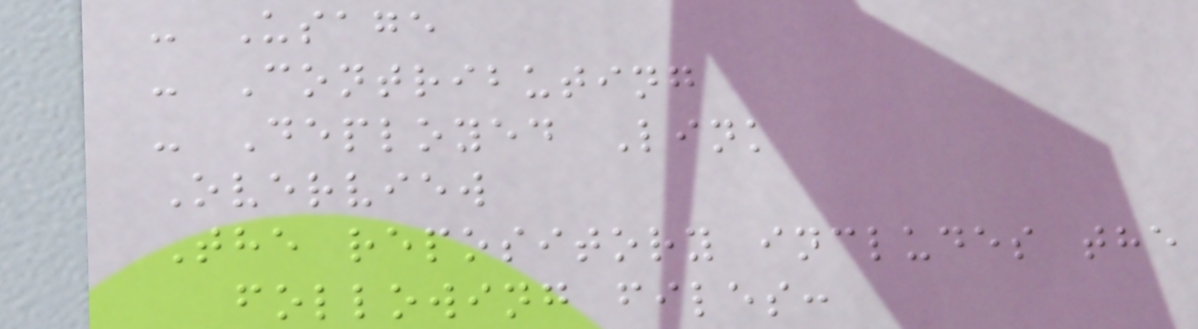- Usage
- Contributing
- Deployed Link
Overview
The repository includes the
following files:
